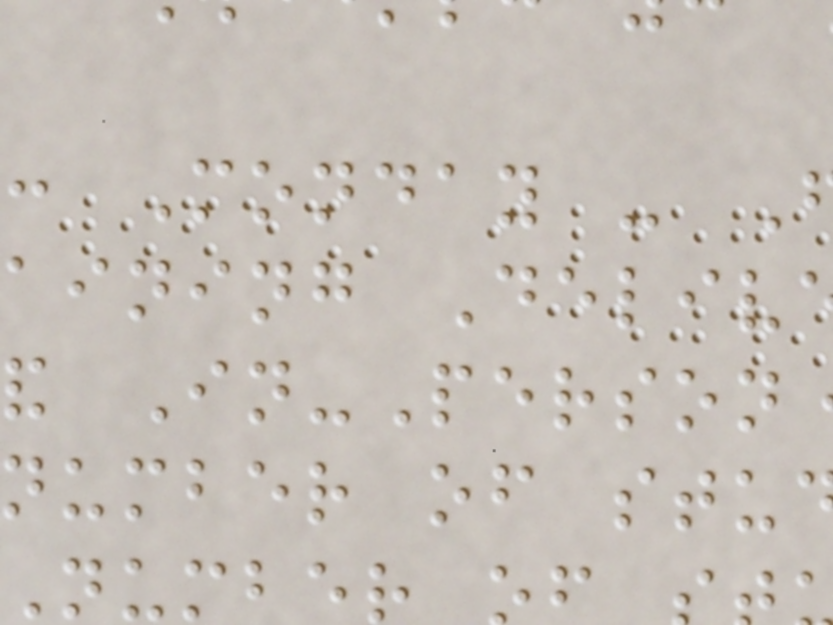: Monday -
aining Deliv
In-Person
number of stu
